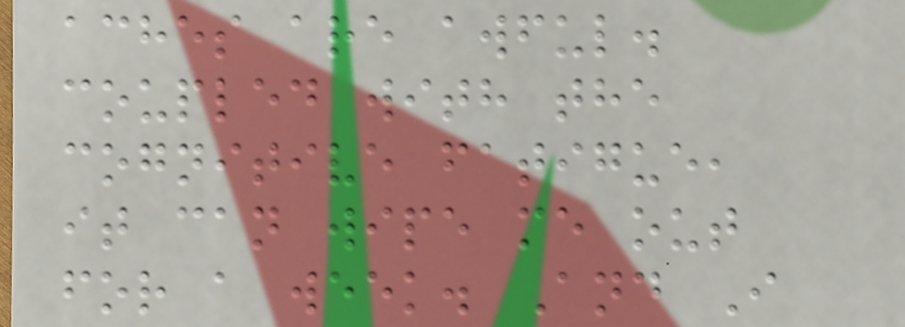aches are awful.
coupled with the
cognitive fatigue,
it can wipe me out
for a week. And I
